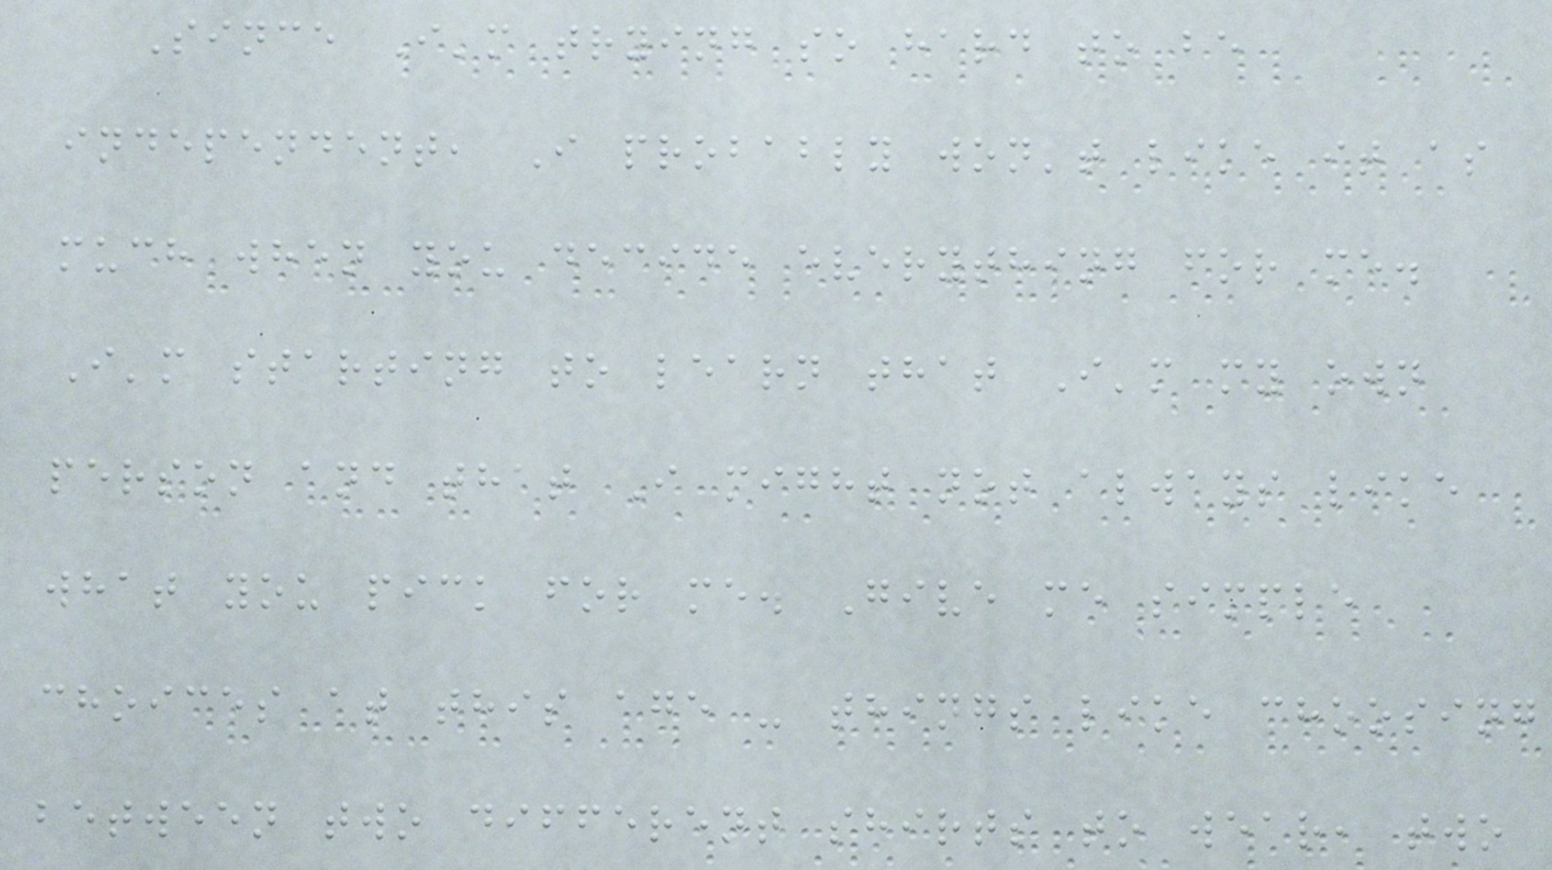Since I'm trying so hard to be
independent, I probably won't like it as
much when you decide everything for me.
I'm starting to learn that I'm my own
person and that I might not always like
what you pick for me. Give me simple
choices at this age - things like choosing
between two different shirts to wear, two
